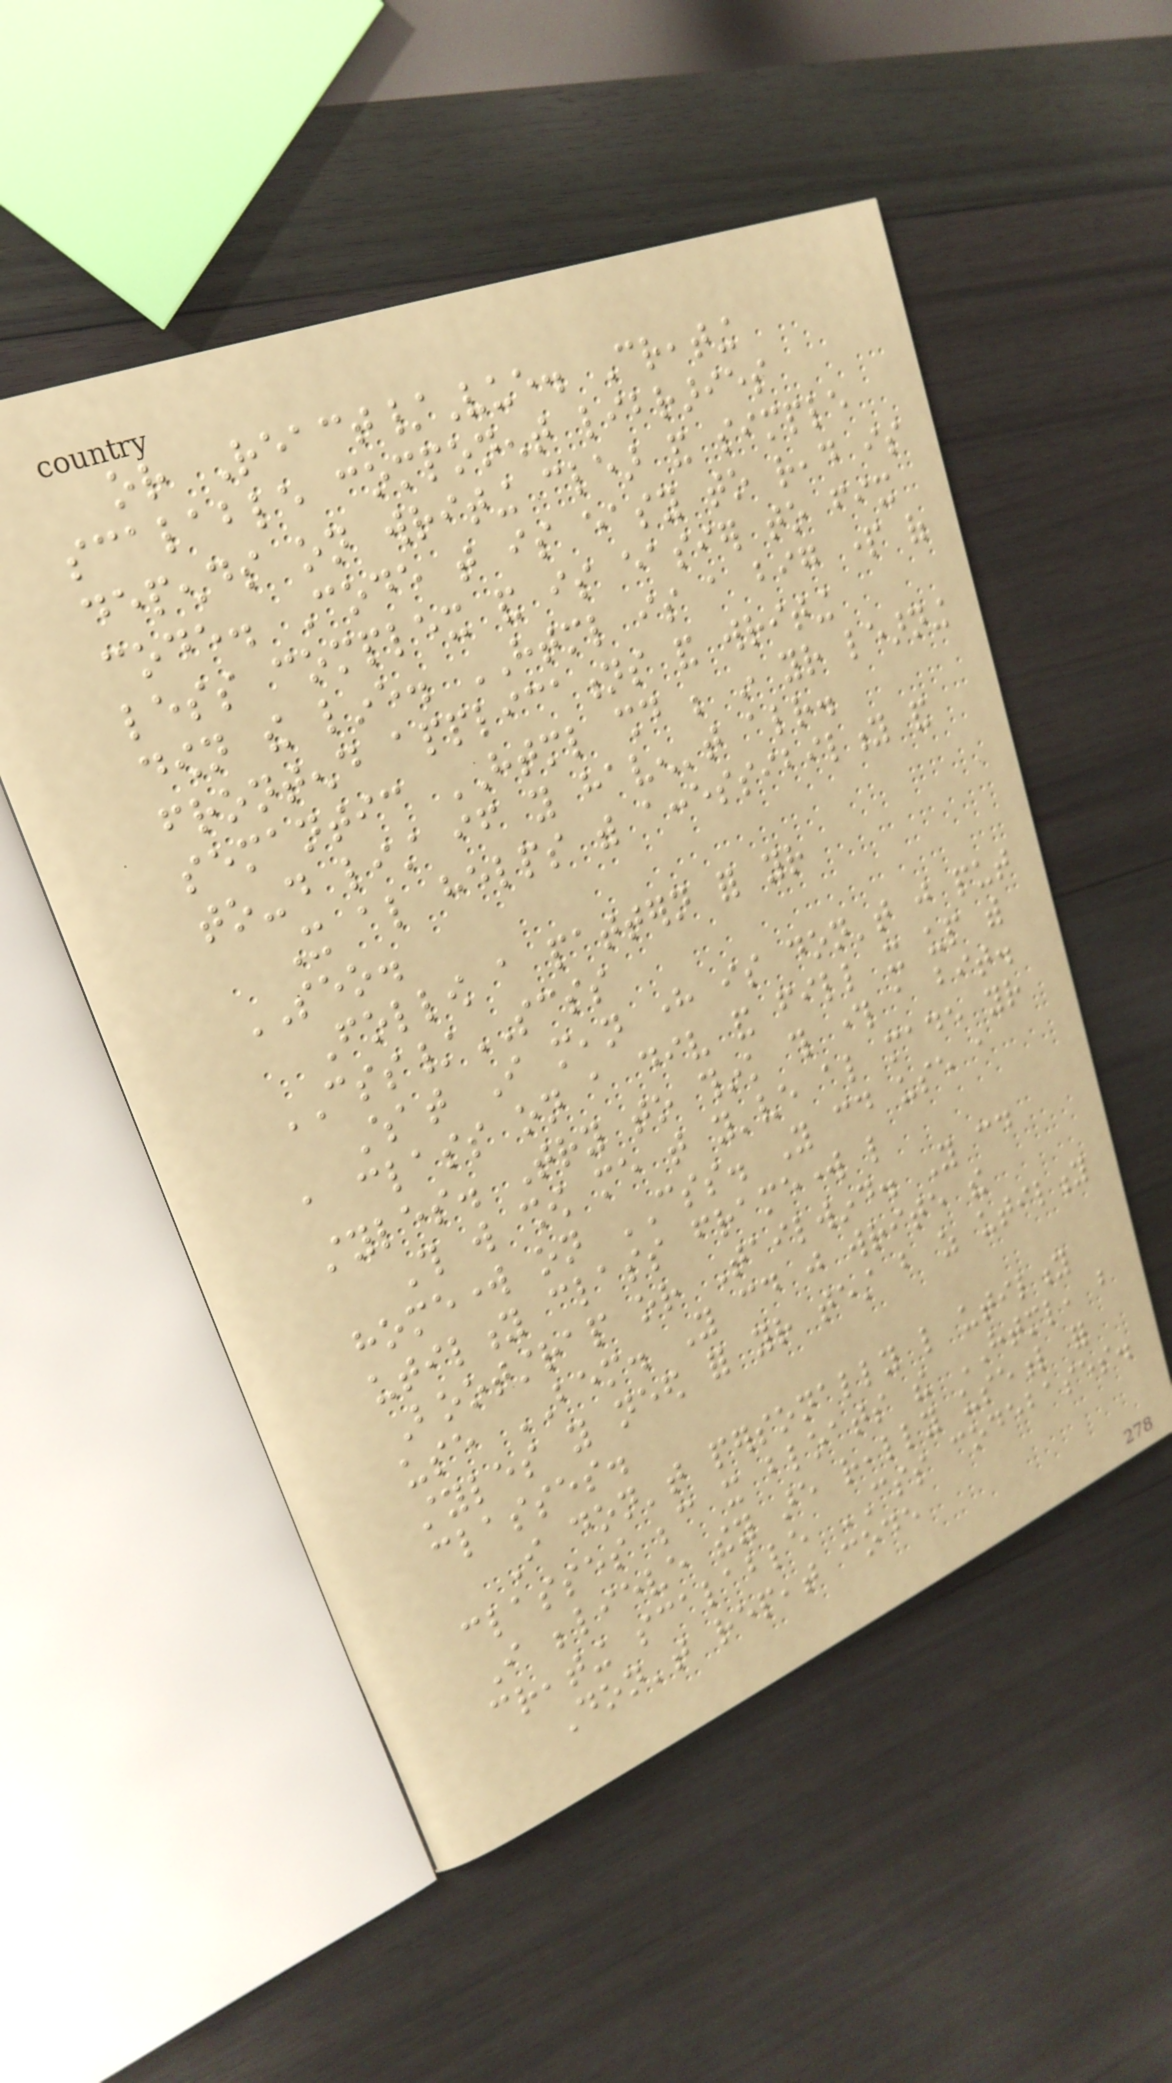or React/Vue. Creating
scalable component libraries
depends on writing clear and simple
code. Code that is easy to read is
less complex and is easier to fix
down the line. HTML is a big part of
frontend applications and writing
semantic HTML should be in your learning
to-do list if you haven't already.
It also helps with accessibility and
SEO.
Follow a pattern for your
CSS/SCSS
What I mean here is don't just put
a class on a div and fill it up with
styles. Try to think this through a bit.
This will show me that you've also made your
homework on CSS. You could use a
utility class framework like
Bootstrap or Tailwind. You could
use BEM. You could just write the
styles you need for your test but as utility
classes.
I don't personally like utility
classes because it bloats the HTML, but
I believe they are really useful for
creating scalable CSS codebases.
Don't repeat code
